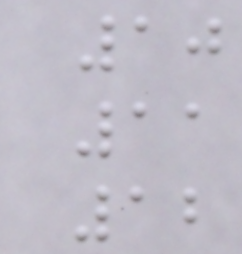10
11
12
